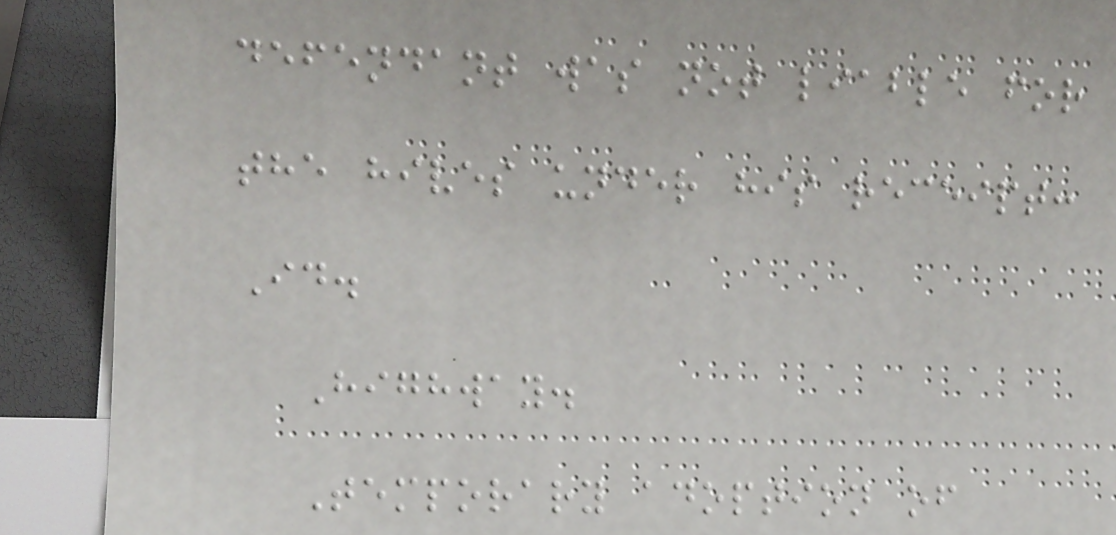defendant was not liable for
the hives under his receipt:
Id.
Highway.
Temporary adoption of
